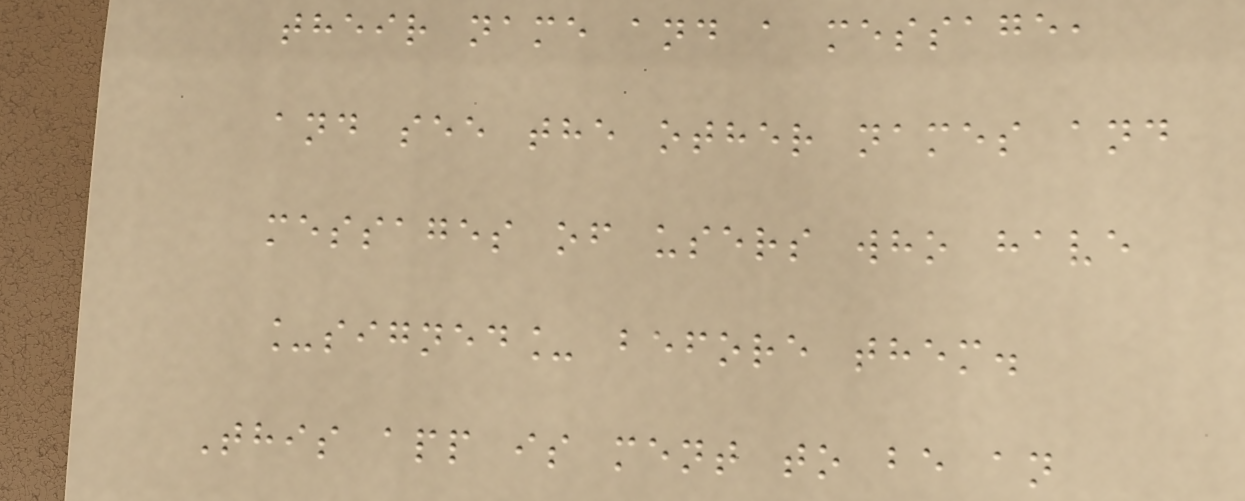their name and a message,
and see the other names and
messages of users who have
_signed_ before them.
This app is ment to be an
